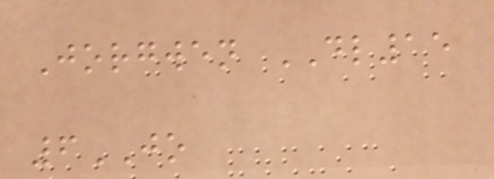Jorgwen DL15
6JO
